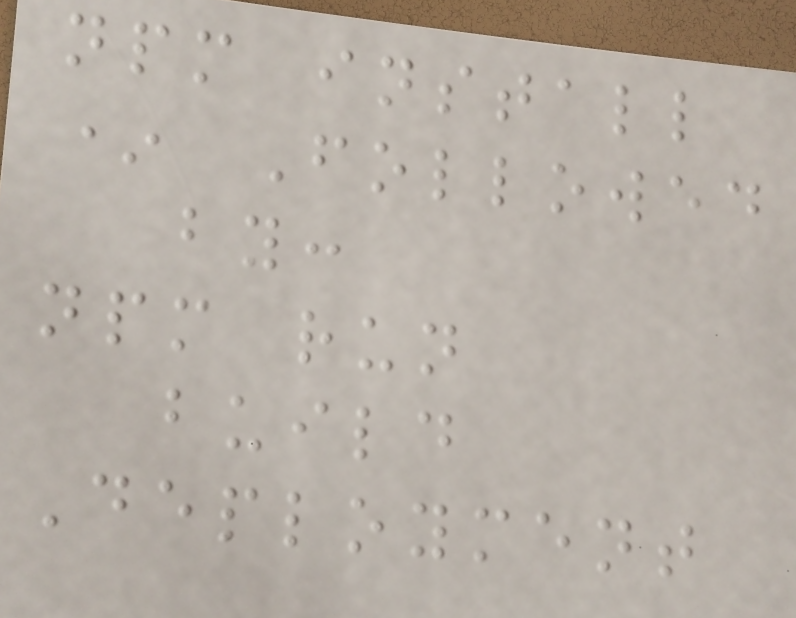npm install
* Followed
by:
npm run
build
Deployment
